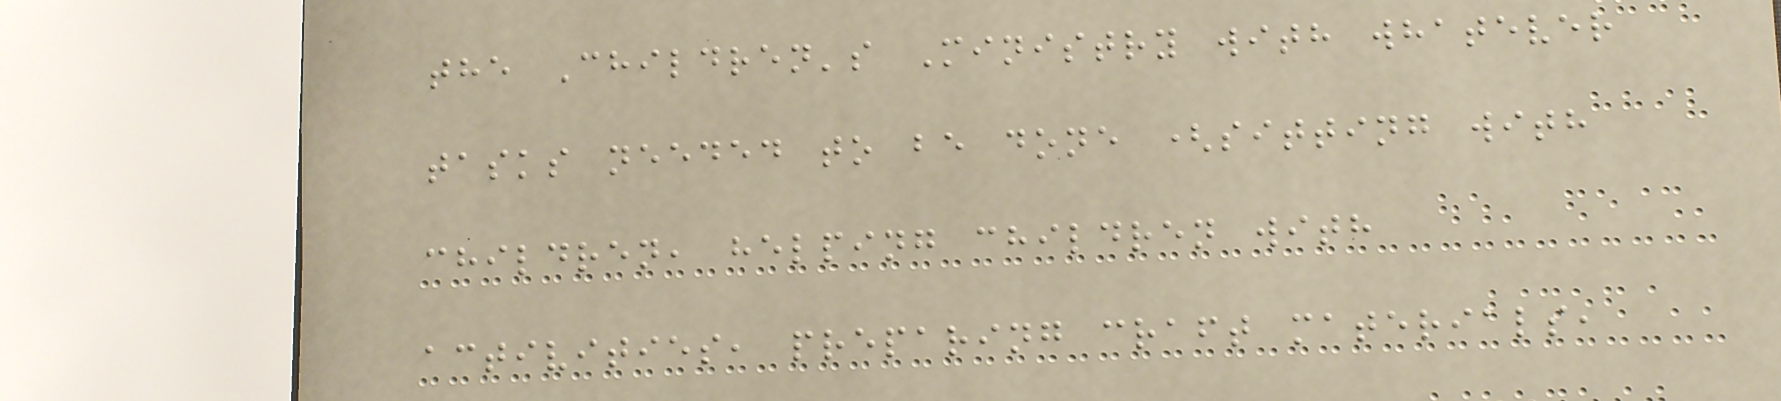the Children's Ministry with whatever
tasks needed to be done (sitting with
children, helping children with
activities, preparing craft materials,
